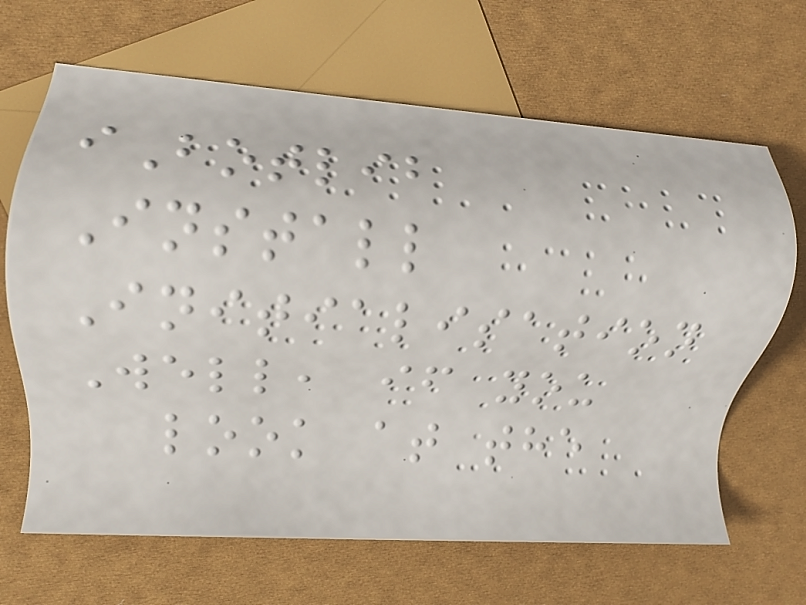iBotlib
Install
Initialisation
Well, if you
look at the
